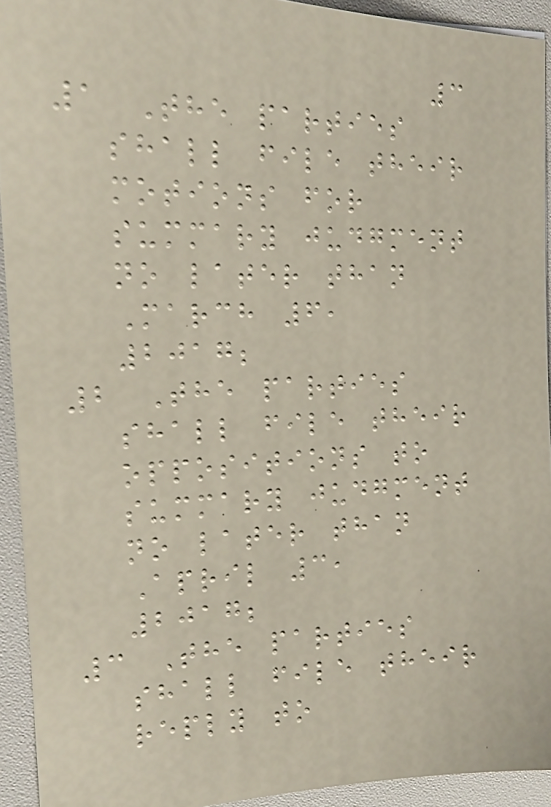3
1 The parties
shall file their
motions for
summary judgment
no later than
March 6,
2017;
2 The parties
shall file their
oppositions to
summary judgment
no later than
April 3,
2017;
3 The parties
shall file their
reply to
